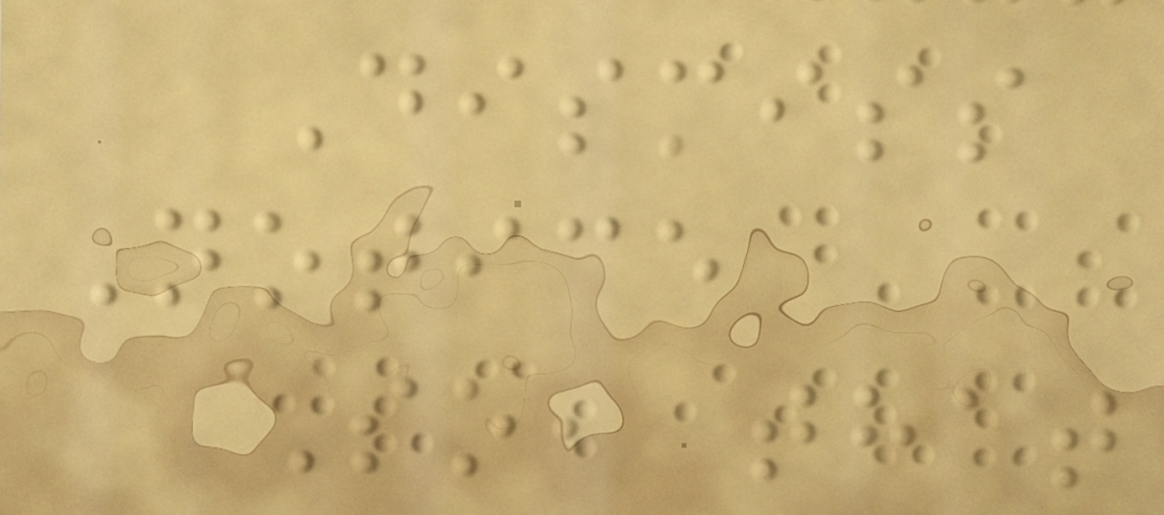Dismiss
Notice
So, that
